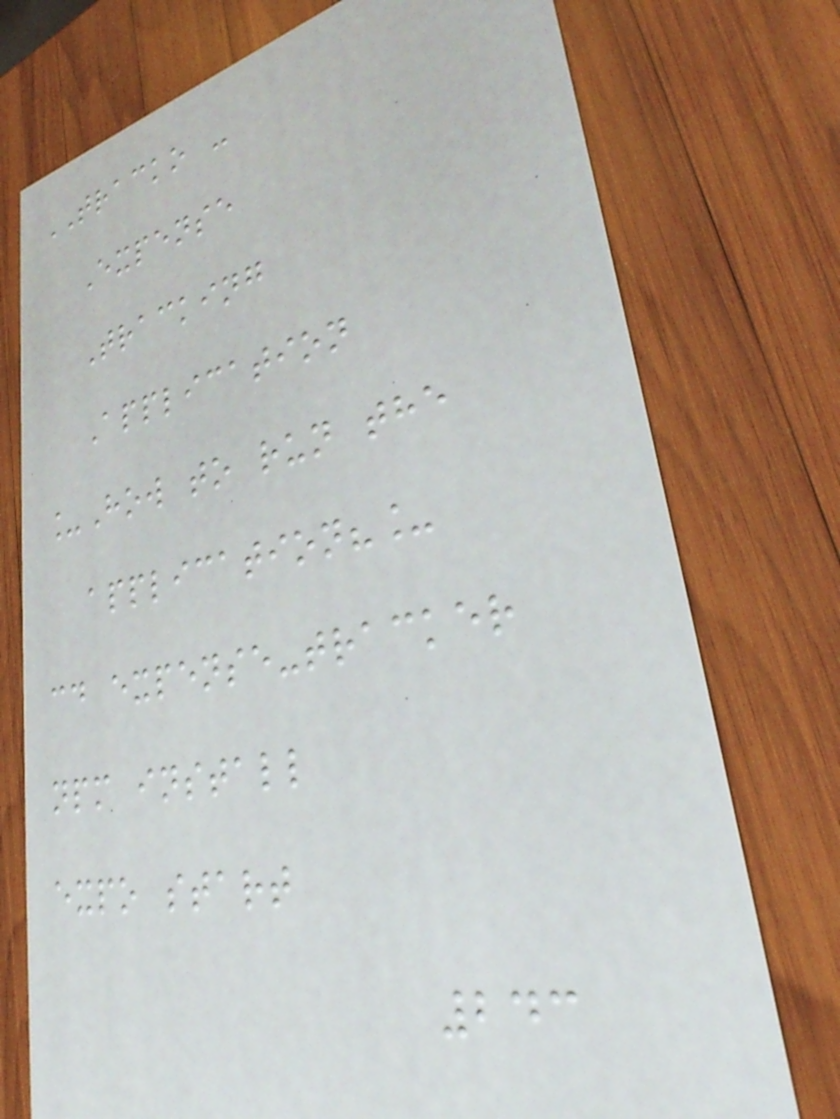TRACKO -
Expense
Tracking
Application
_How to run the
application?_
cd expense-tracker
npm install
expo start
243
